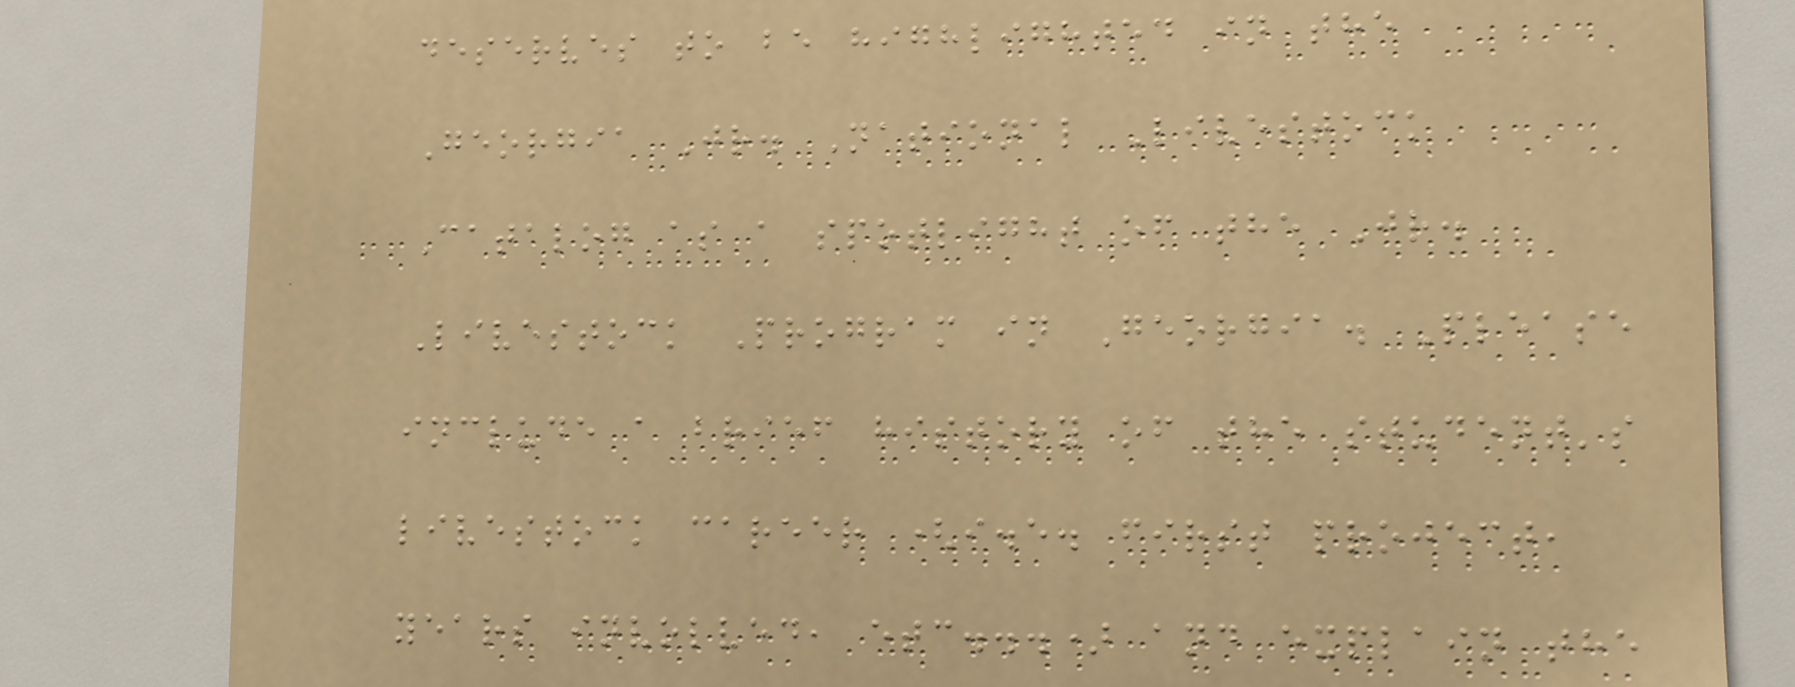deserves to be highlighted in the
Georgia Jr. National Livestock
Catalog as a spotlight of the Jr.
Livestock Program in Georgia. Please
include a brief history of the student's
livestock career (i.e. first project,
years involved, etc...) and explain the
